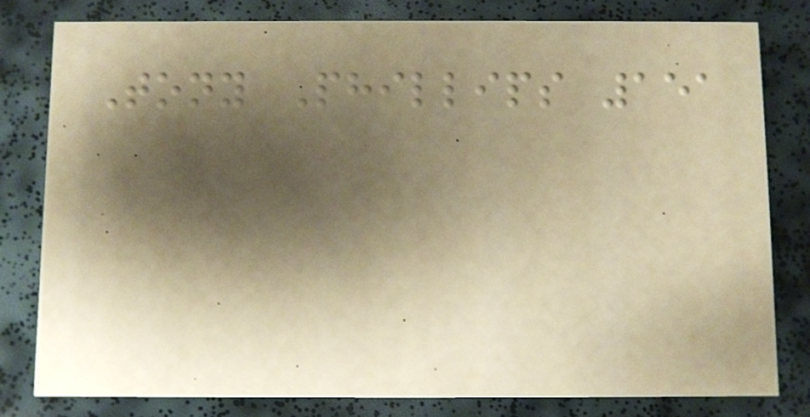Tony Phillips 151
